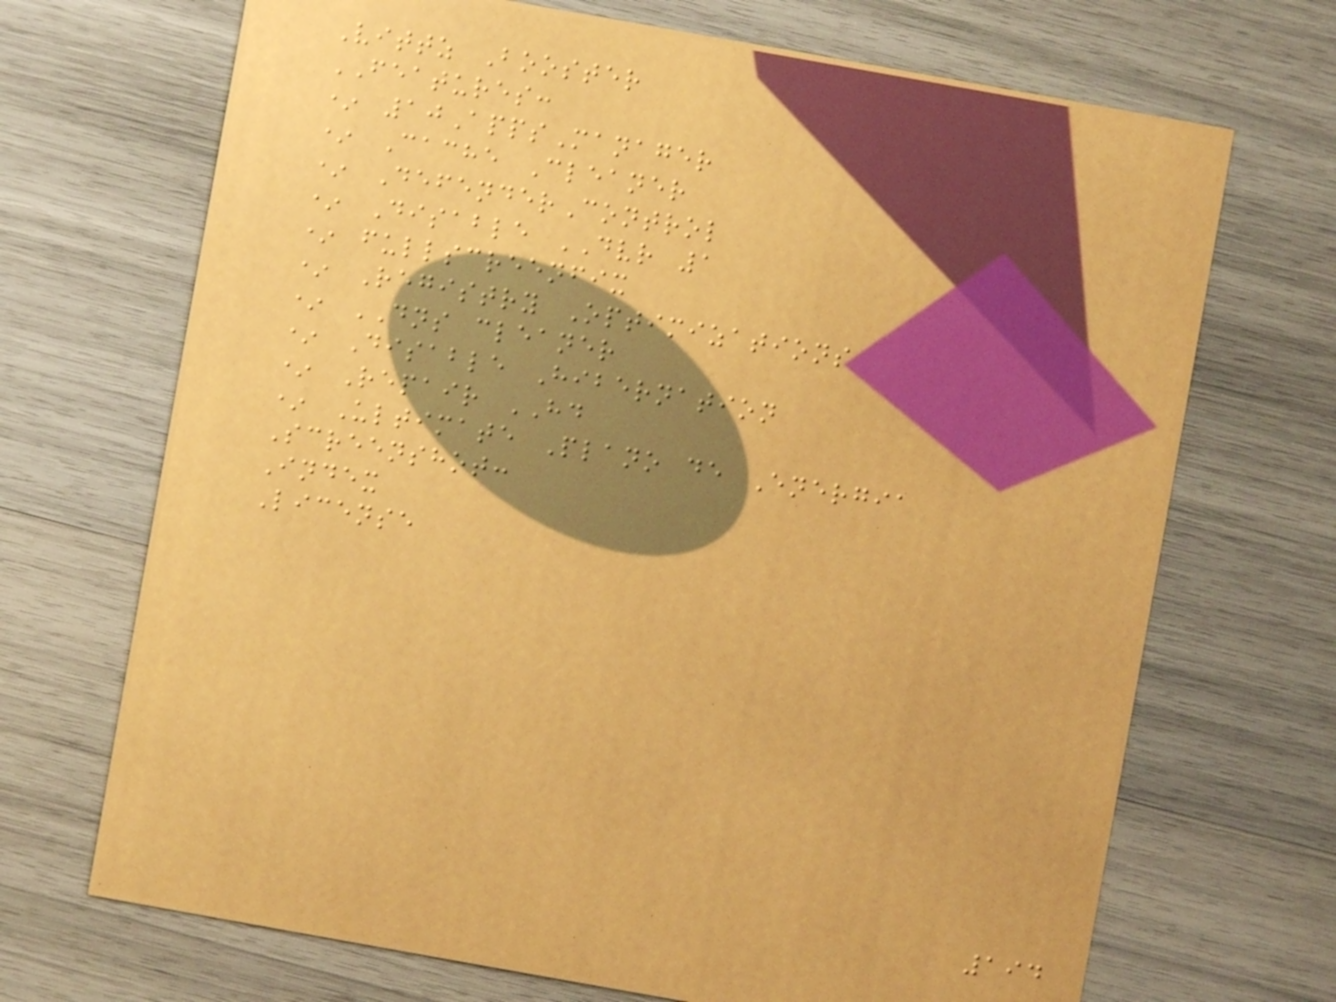Vittz Booster
FEATURES:
* 10AppsManager
* Cache Cleaner
* DefenderControl
* Disable DVR 1
* fullscreenfix
* Registry Optimizations
* DNS cleaner
* Disable Hibernation
* Repair HD
* Ultimate Plano de Energia
Screenshot:
Index
License
194
